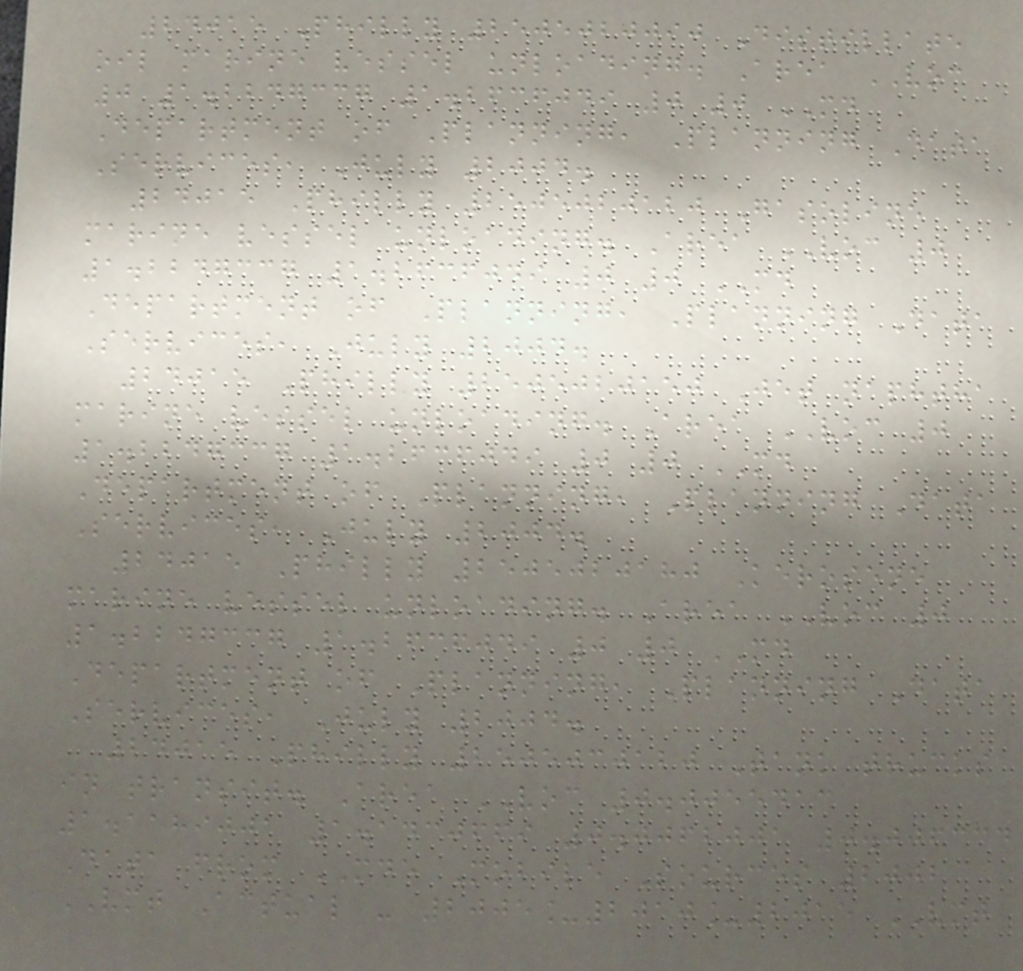24015 Philly 2505020090 Distillate
oil marine vessel unloading. Area VOC
0 1.2247337 1.2636049 0 0 MD
Department of Planning, Planning Data
Services, July 2004.
24015 Philly 2505020120 Gasoline
marine vessel unloading. Area VOC 0
1.2247337 1.2636049 0 0 MD
Department of Planning, Planning Data
Services, July 2004.
24015 Philly 2505020150 Jet naphtha
marine vessel unloading. Area VOC 0
1.2247337 1.2636049 0 0 MD
Department of Planning, Planning Data
Services, July 2004.
24015 Philly 2505020180 Kerosene
marine vessel unloading. Area VOC 0
1.2247337 1.2636049 0 0 MD
Department of Planning, Planning Data
Services, July 2004.
24015 Philly 2505030120 Tank trucks
in transit. Area VOC 0.0055413
1.1189001 1.1430669 0.0062001 0.006334
Data from MDE Mobile Sources 2002
VMT Actual - 2005_2010_2015 VMT
